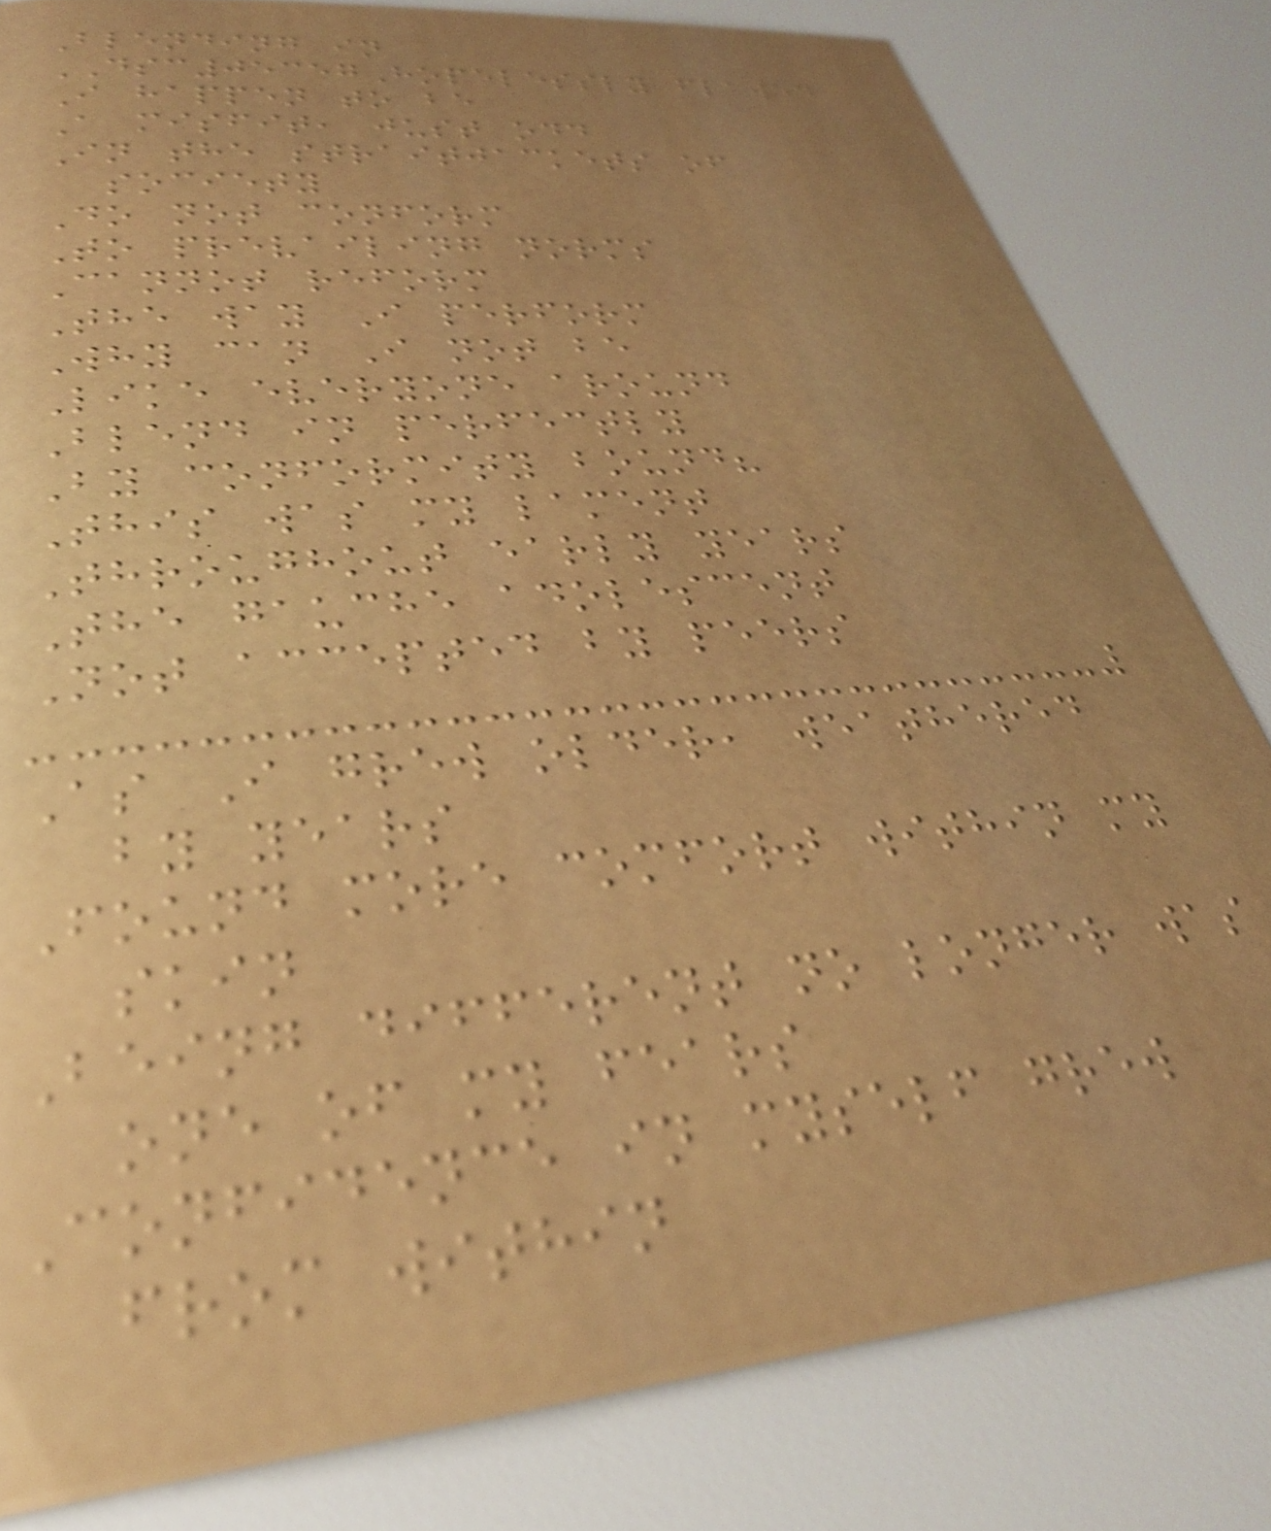Blending in
DSC05357Hopelessly flawed
I happen to be
A misfit, just odd
In the straitjackets of
society
Do not conform
To prevailing norms
Cannot reform
The way I perform
Why can I not be
Like everyone around
Blend in perfectly
By conformity bound?
This was my lament
Throughout early years
The gauche adolescent
Not accepted by peers
As I grew older, weathered
by years
Found more comfort within my
skin
Being different no longer was
one of my fears
Confidence in myself grew
from within
